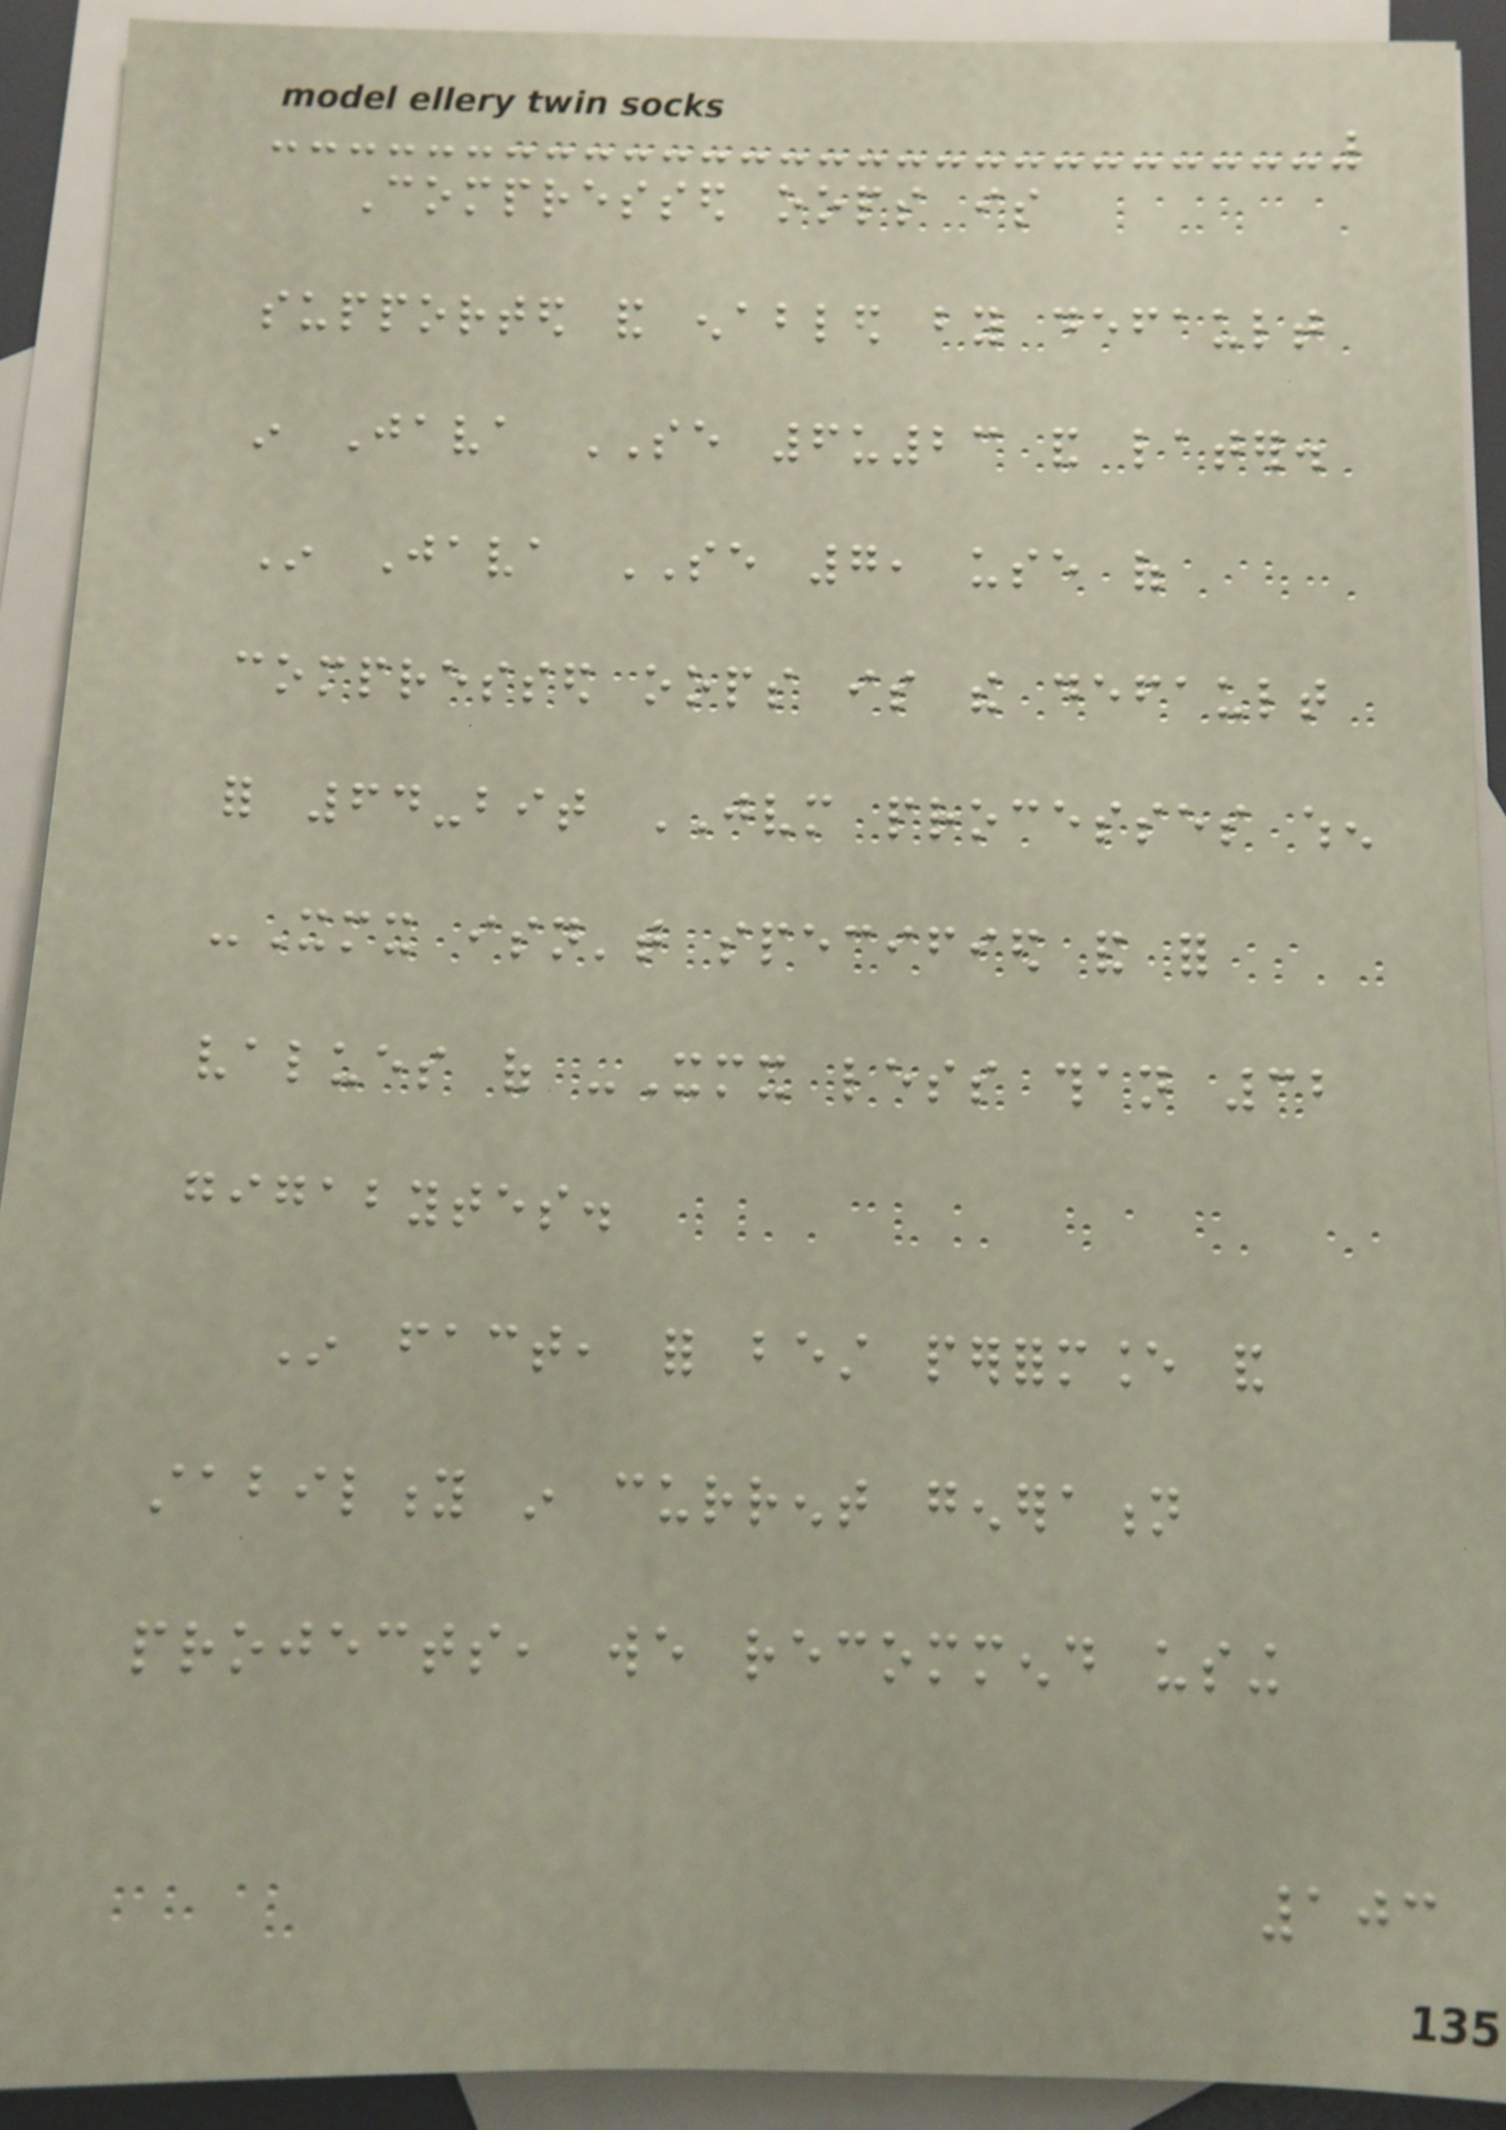Compressed oops is
supported and enabled by default
in Java SE 6u23 and later.
In Java SE 7, use of
compressed oops is the default
for 64-bit JVM processes when
-Xmx isn't specified and for
values of -Xmx less than 32
gigabytes.
In fact, for best performance and
stability in current generation
projects, we recommend using
103
